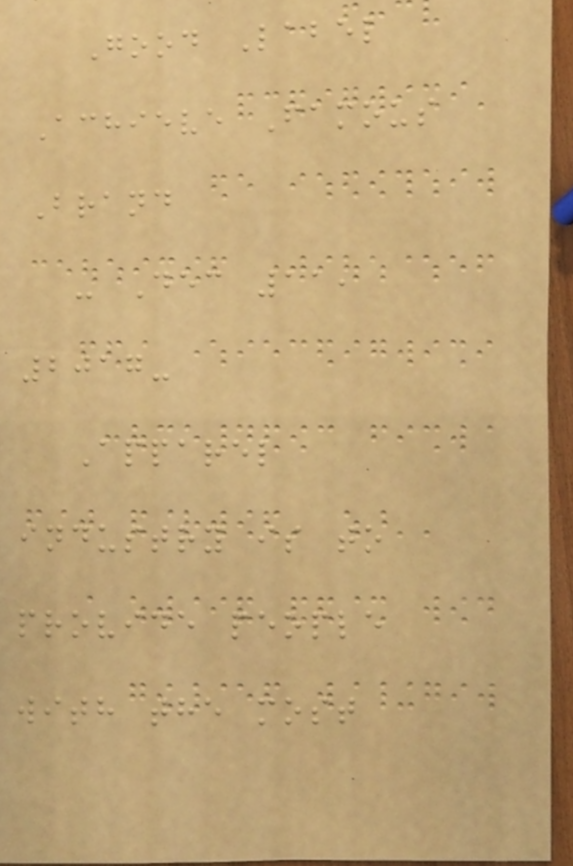Good Label
Achieve Famous
Brand
- Dec 11,
2017-
Apparel
industry is to
provide people
with the most
